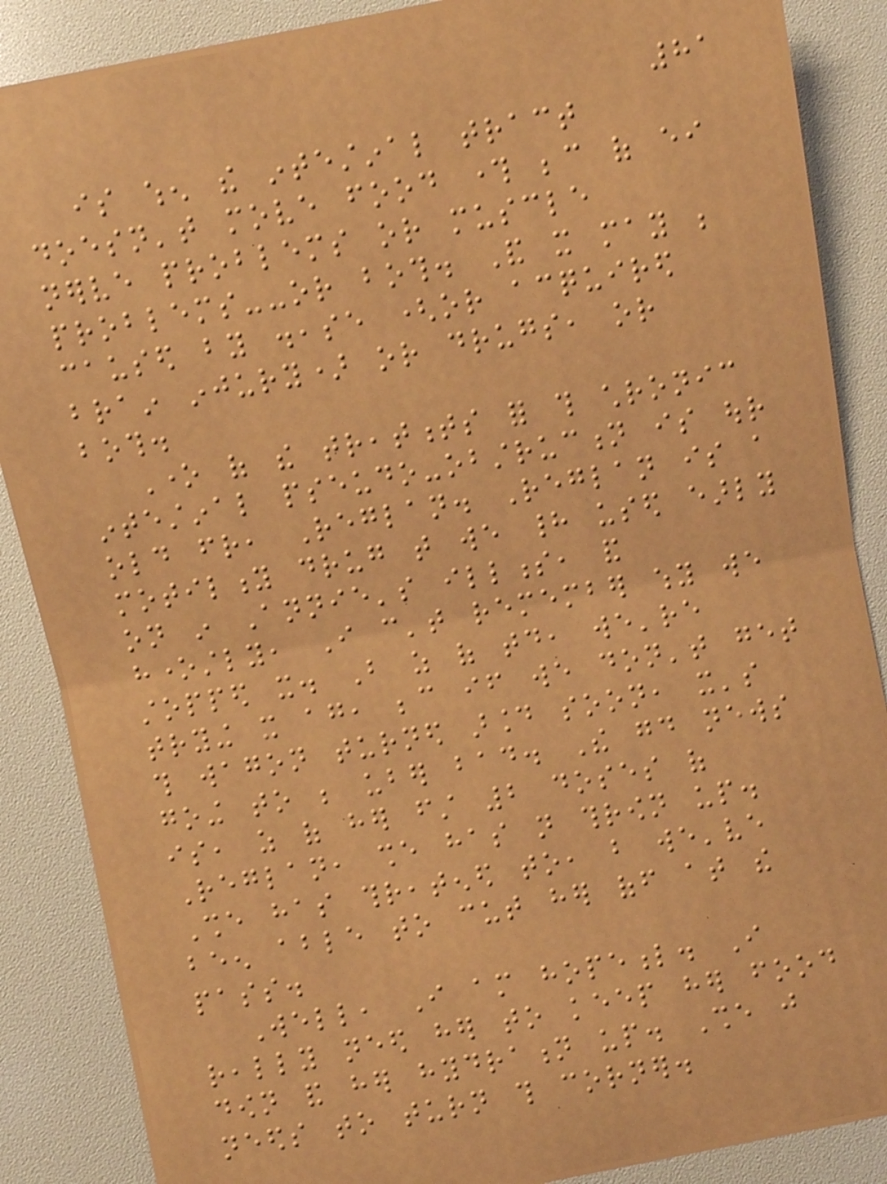81
is when the intestinal tract
doesn't move food through because of either
nerve problems or muscle
problems--or both. And it may be
caused by disease (or acquired
brain injury) or drugs, or
both.
One of the treatments for this chronic
intestinal pseudo-obstruction is our
old friend, Reglan. Reglan is a
motility drug that we had used early
on in Annie's illness, and
honestly, I can't remember why we
stopped it. But as of today, we're
trying it again, because if we don't get
this wagon turned around soon, it's
going to be uber bad. The good news
is, as of her first 2 doses of
Reglan, she has not thrown up.
She has threatened to, but we've
been able to cut her off at the
pass.
Well, I am hopeful. I
really need her to keep her food
down and her hydration up. She just
needs to turn this corner.
